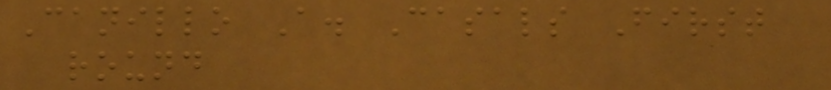Canillo A. Casals First
round
